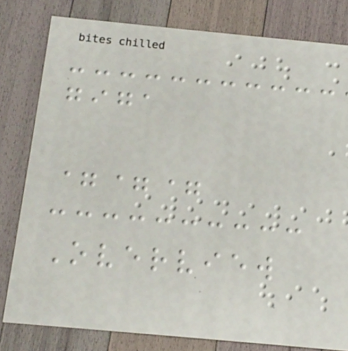giga
===
Overview
